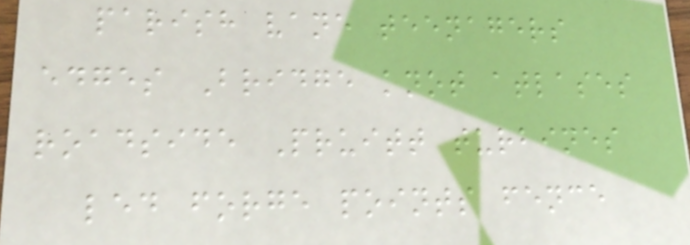parish vane teenagers
edges Bridge knot atlases
roadside Pruitt turbines
led forge points fence
